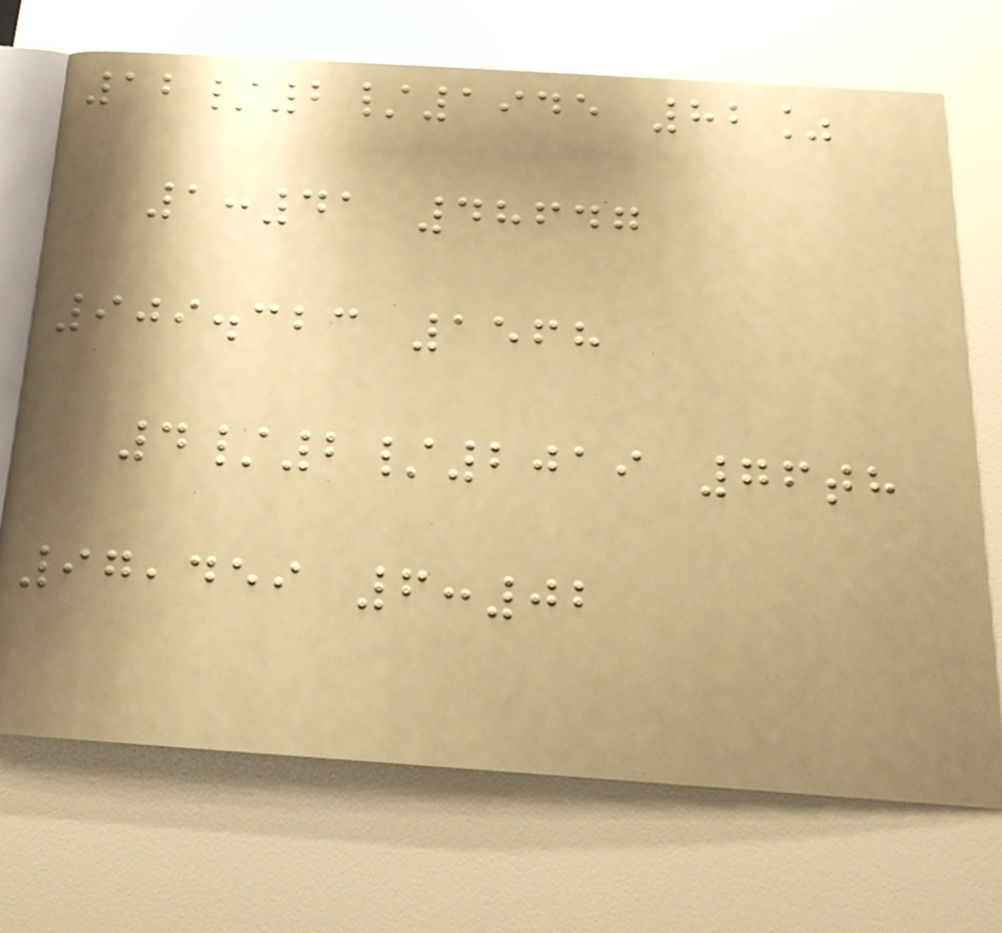12/2/1945 82%
1:41 48647
909.323 1568
4/2/2019 76th
97,459 6:02
